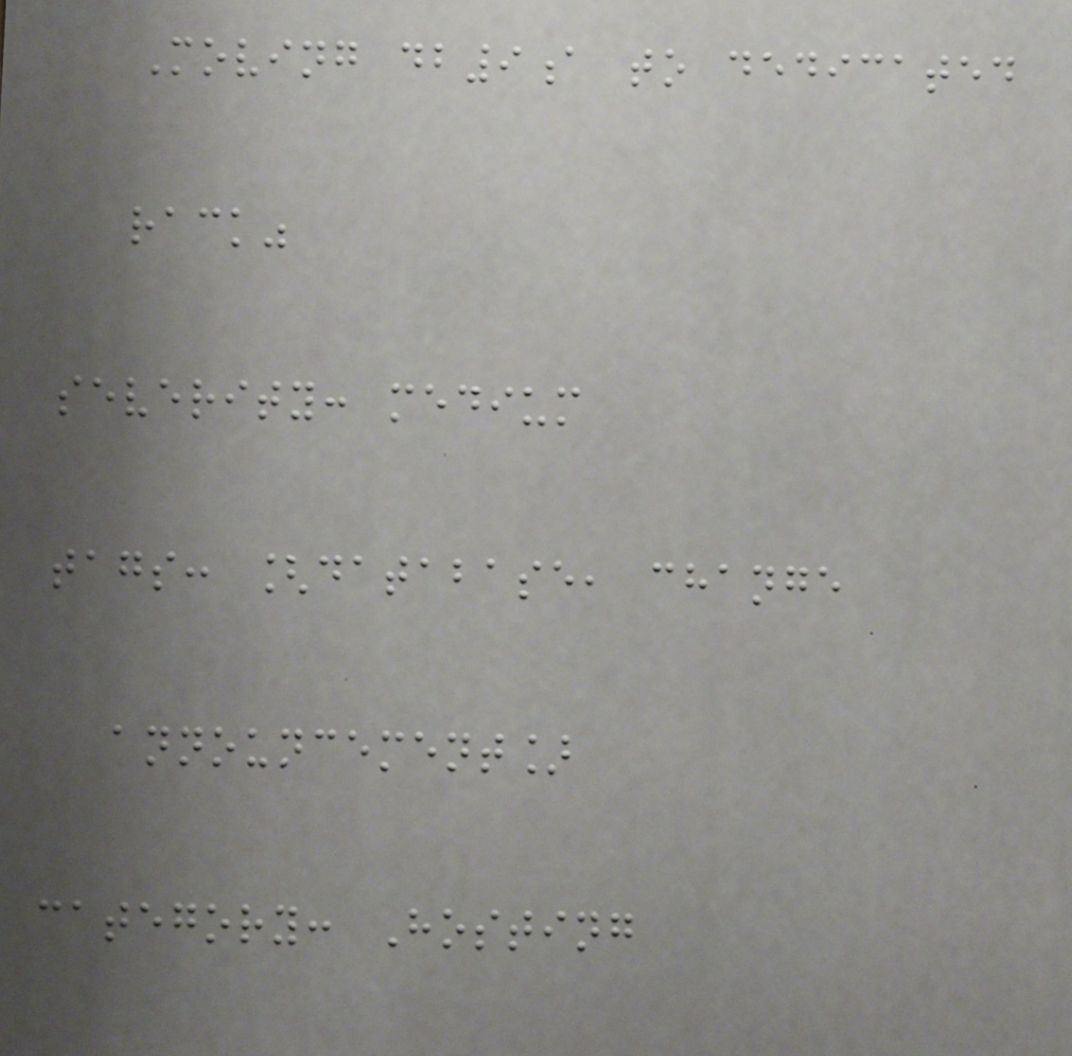Moving db9a to dedicated
rack"
severity: medium
tags: [database, change
announcement]
category: Hosting
